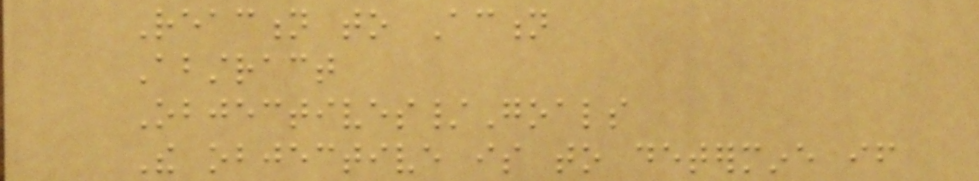Reaction to Action
Abstract
Objectives/Goals
The objective is to determine if
